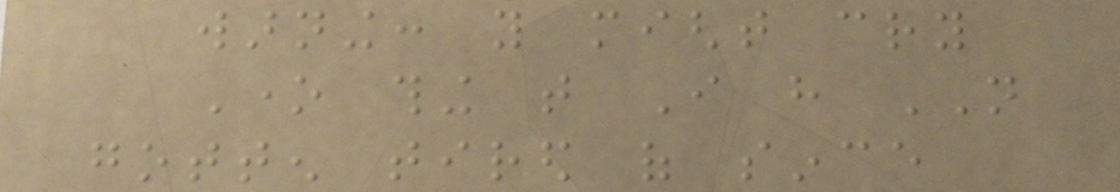warning: you might cry
One thing that I have NOT
gotten tired of since
